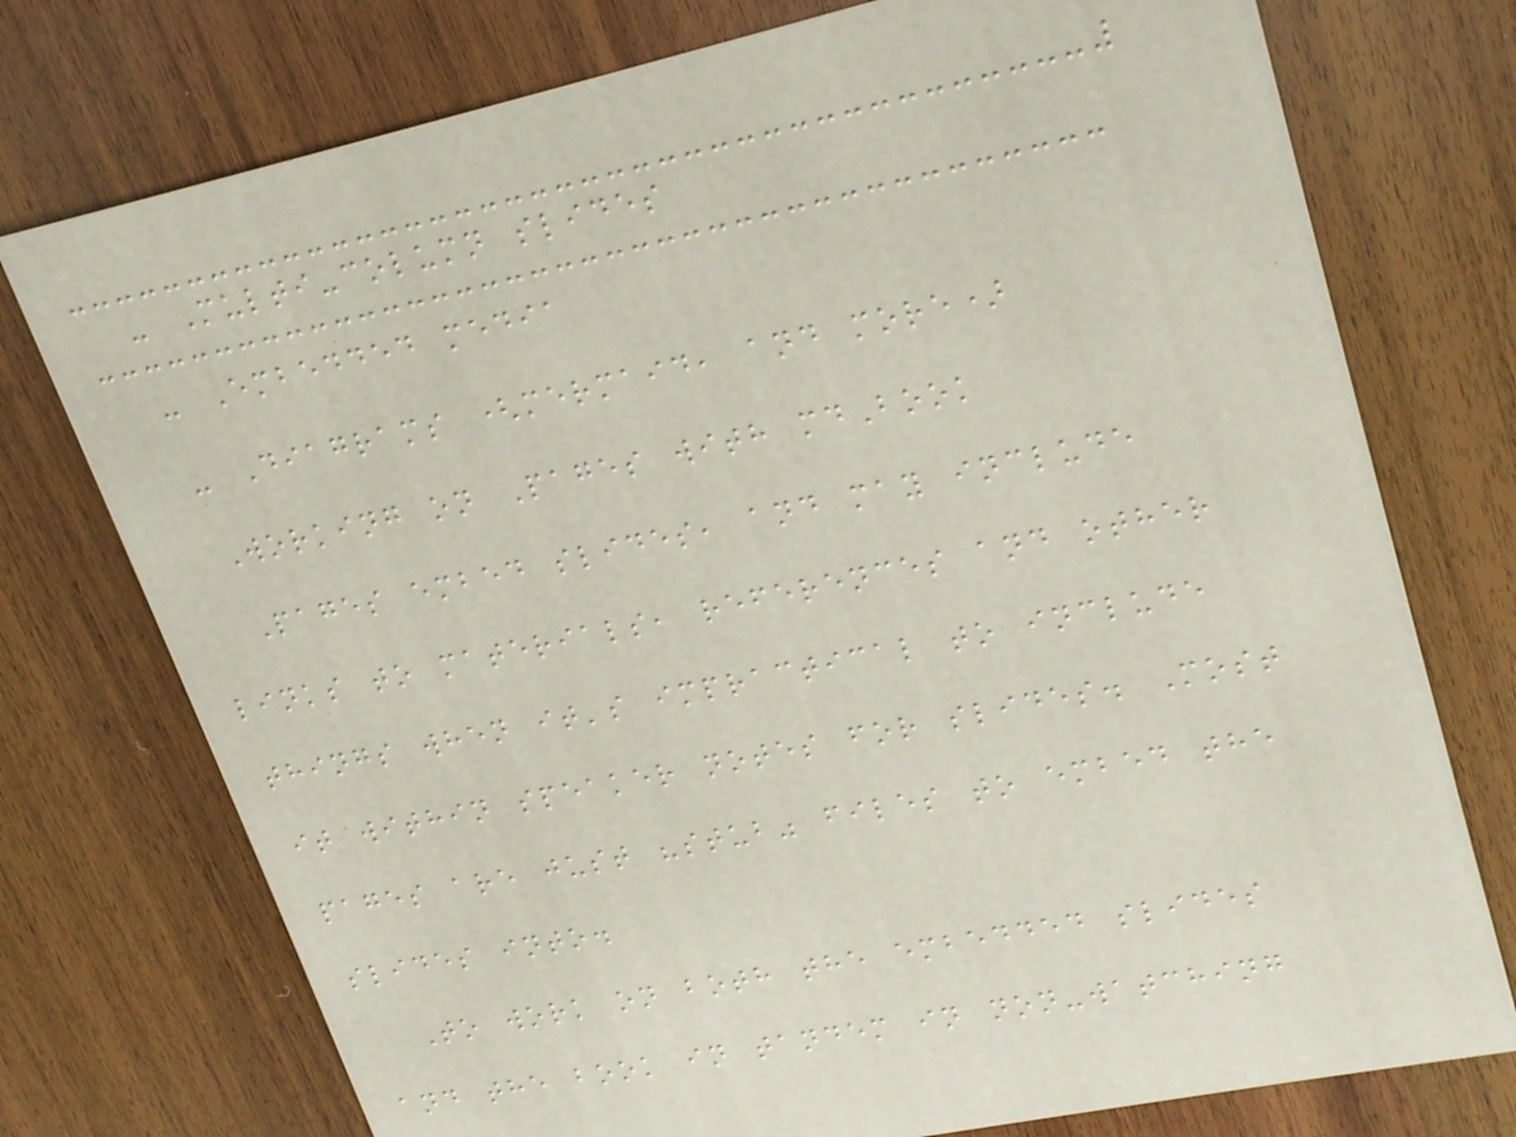- Multi-column slides
- Embedded media
- Diagrams (mermaid, and more)
Working on Pages with mdBook
Pages embed slides, and may include
links to materials, references and other
things when it's impractical to include
it within speaker notes for slides. Most
pages are just "stub" files to embed the
slides into.
To work on both the embedded slides
and the book in tandem in non-watching
